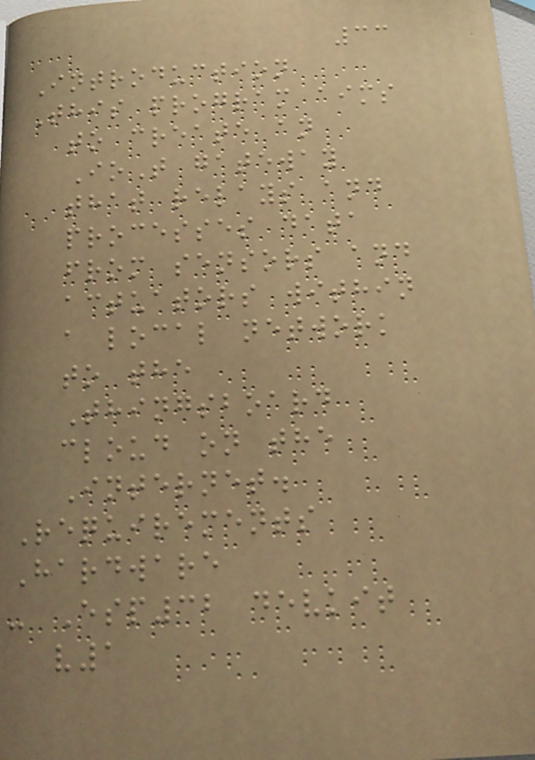33
Introduction
This program aims
to create an
IoT gateway
that relays and
processes data
from sensors and
actuators within
a local network
to the
Thingsboard
cloud on the
Internet.
Requirements
Hardware
- Esp32 devkit
v1
